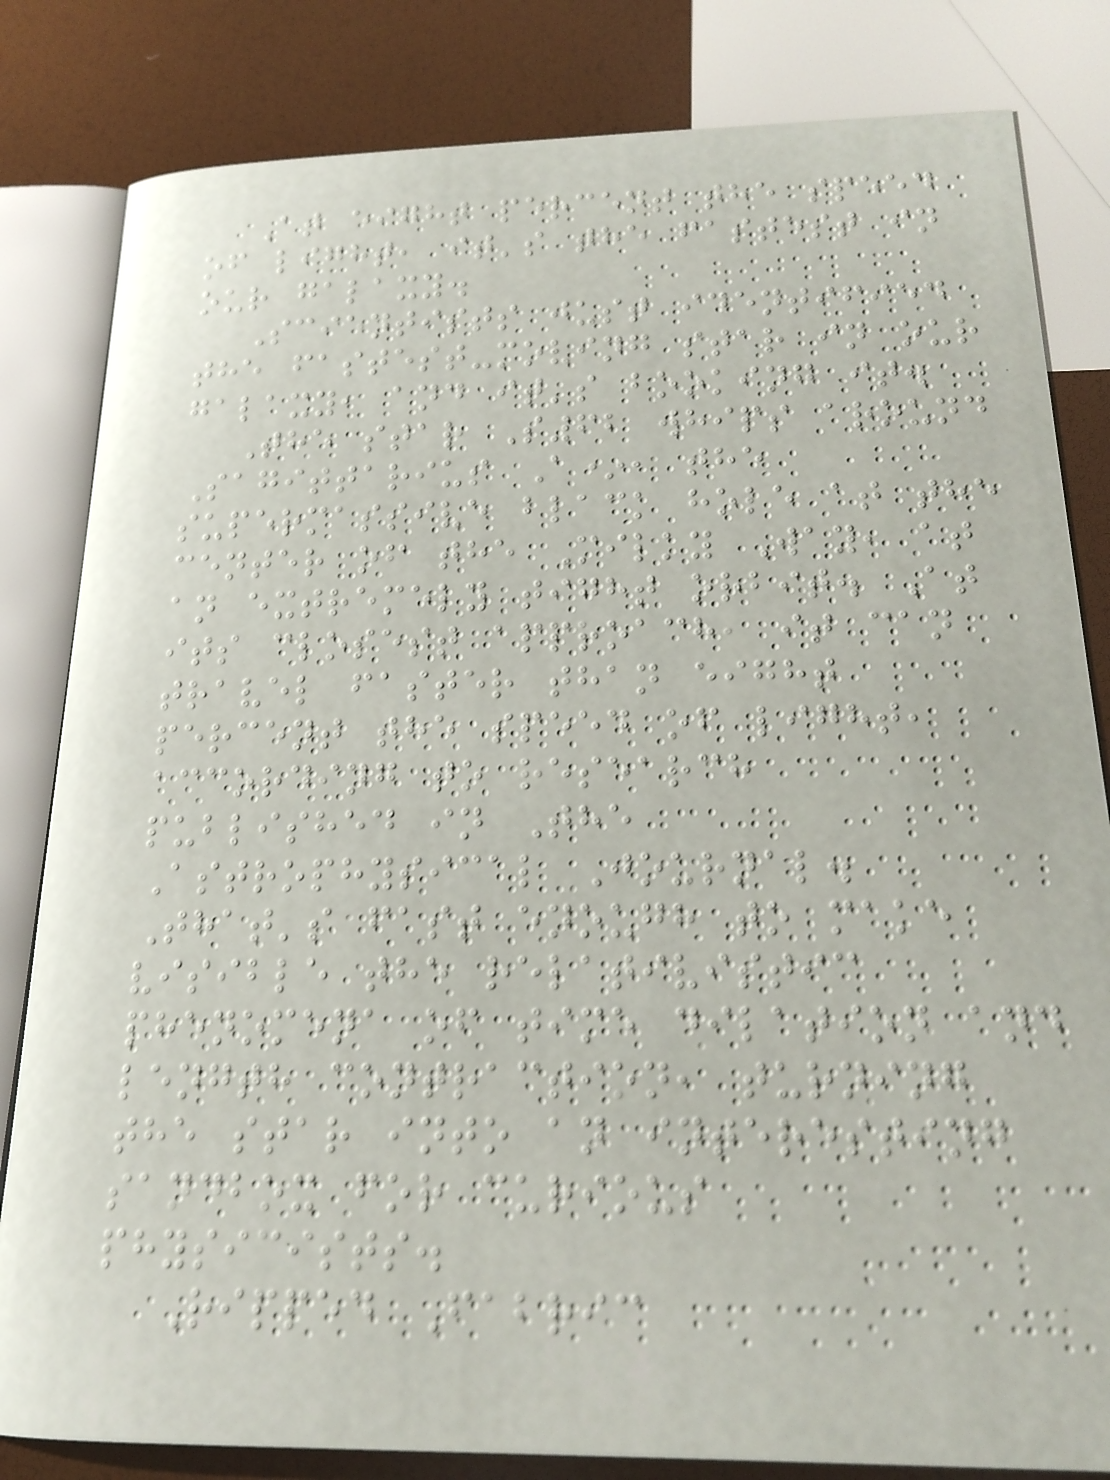At eight percent the speed
of light, it's the fastest in
our galaxy.
Scientists just identified
the fastest-moving star in our
galaxy, and it's booking it.
The star S62 whips around
Sagittarius A*, the
supermassive black hole at the
center of the Milky Way, at
an extremely tight orbit. At
its closest approach, it can
travel faster than eight
percent the speed of light,
according to research
published in The
Astrophysical Journal.
That's fast enough to make
visible the relativistic
phenomena of time dilation and
length contraction, turning
the star into an interesting
sandbox for curious
physicists.
Ripped Fabric
